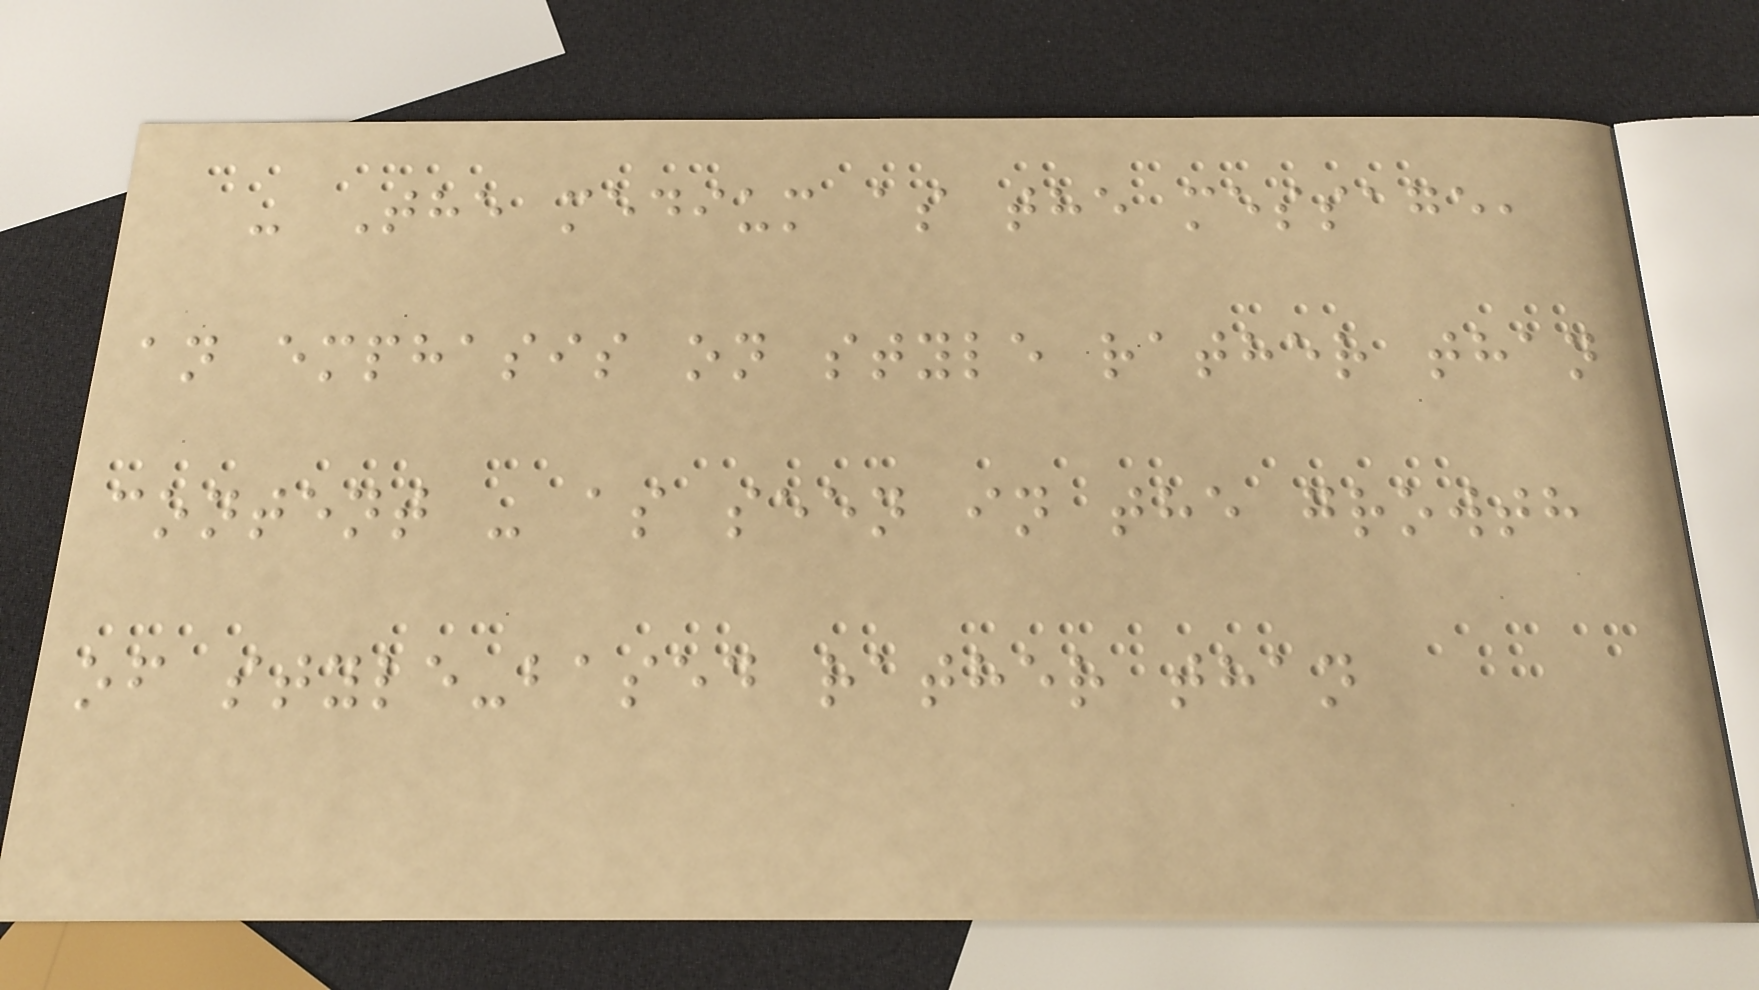- The medium as the message,
an emphasis on style rather than
content - as seen in the growth
of style-based rather than
